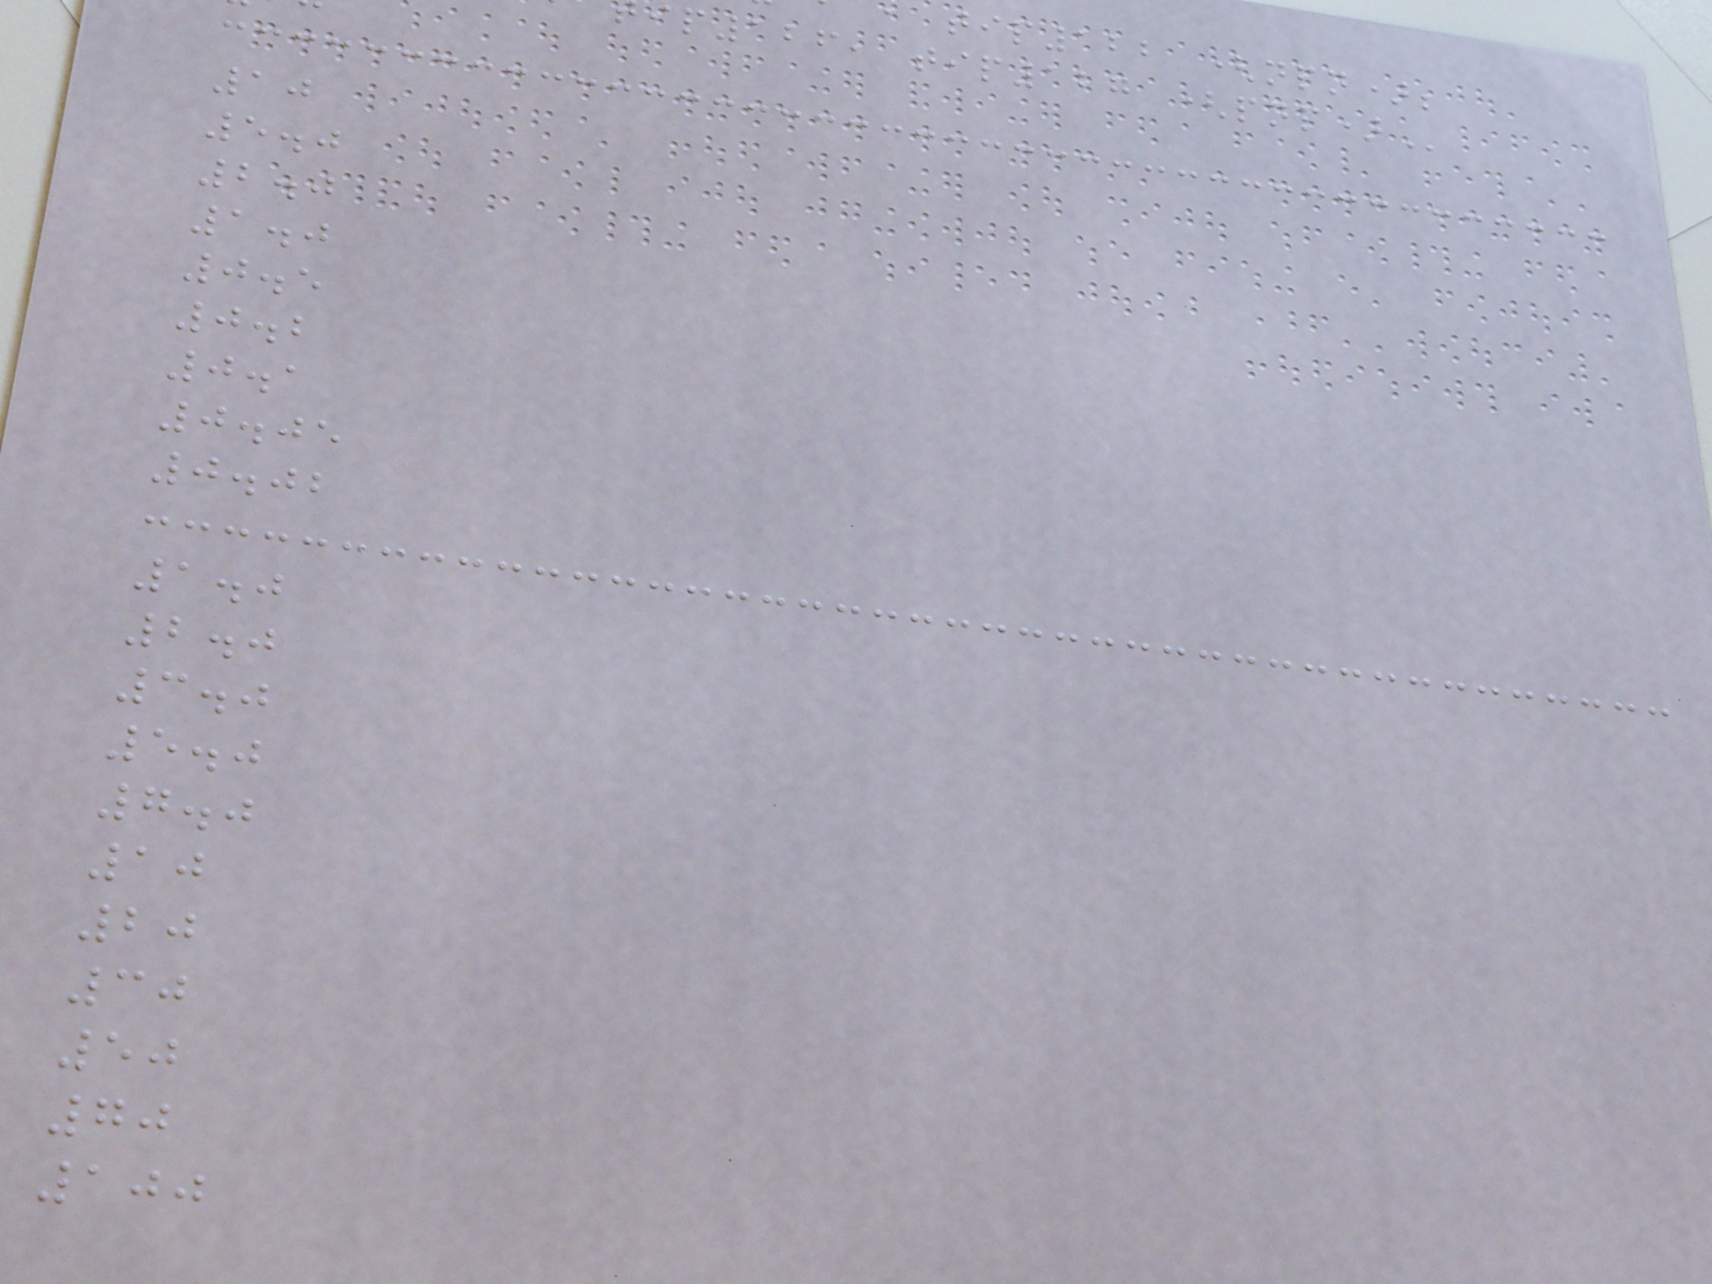tip122 (npn);
ip126, tip127
10
5.0
2.0
1.0
0.5
0.2
0.1
0.05
0.02
1.0
2.0
3.0
5.0
7.0
10
20
30
50
70
100
